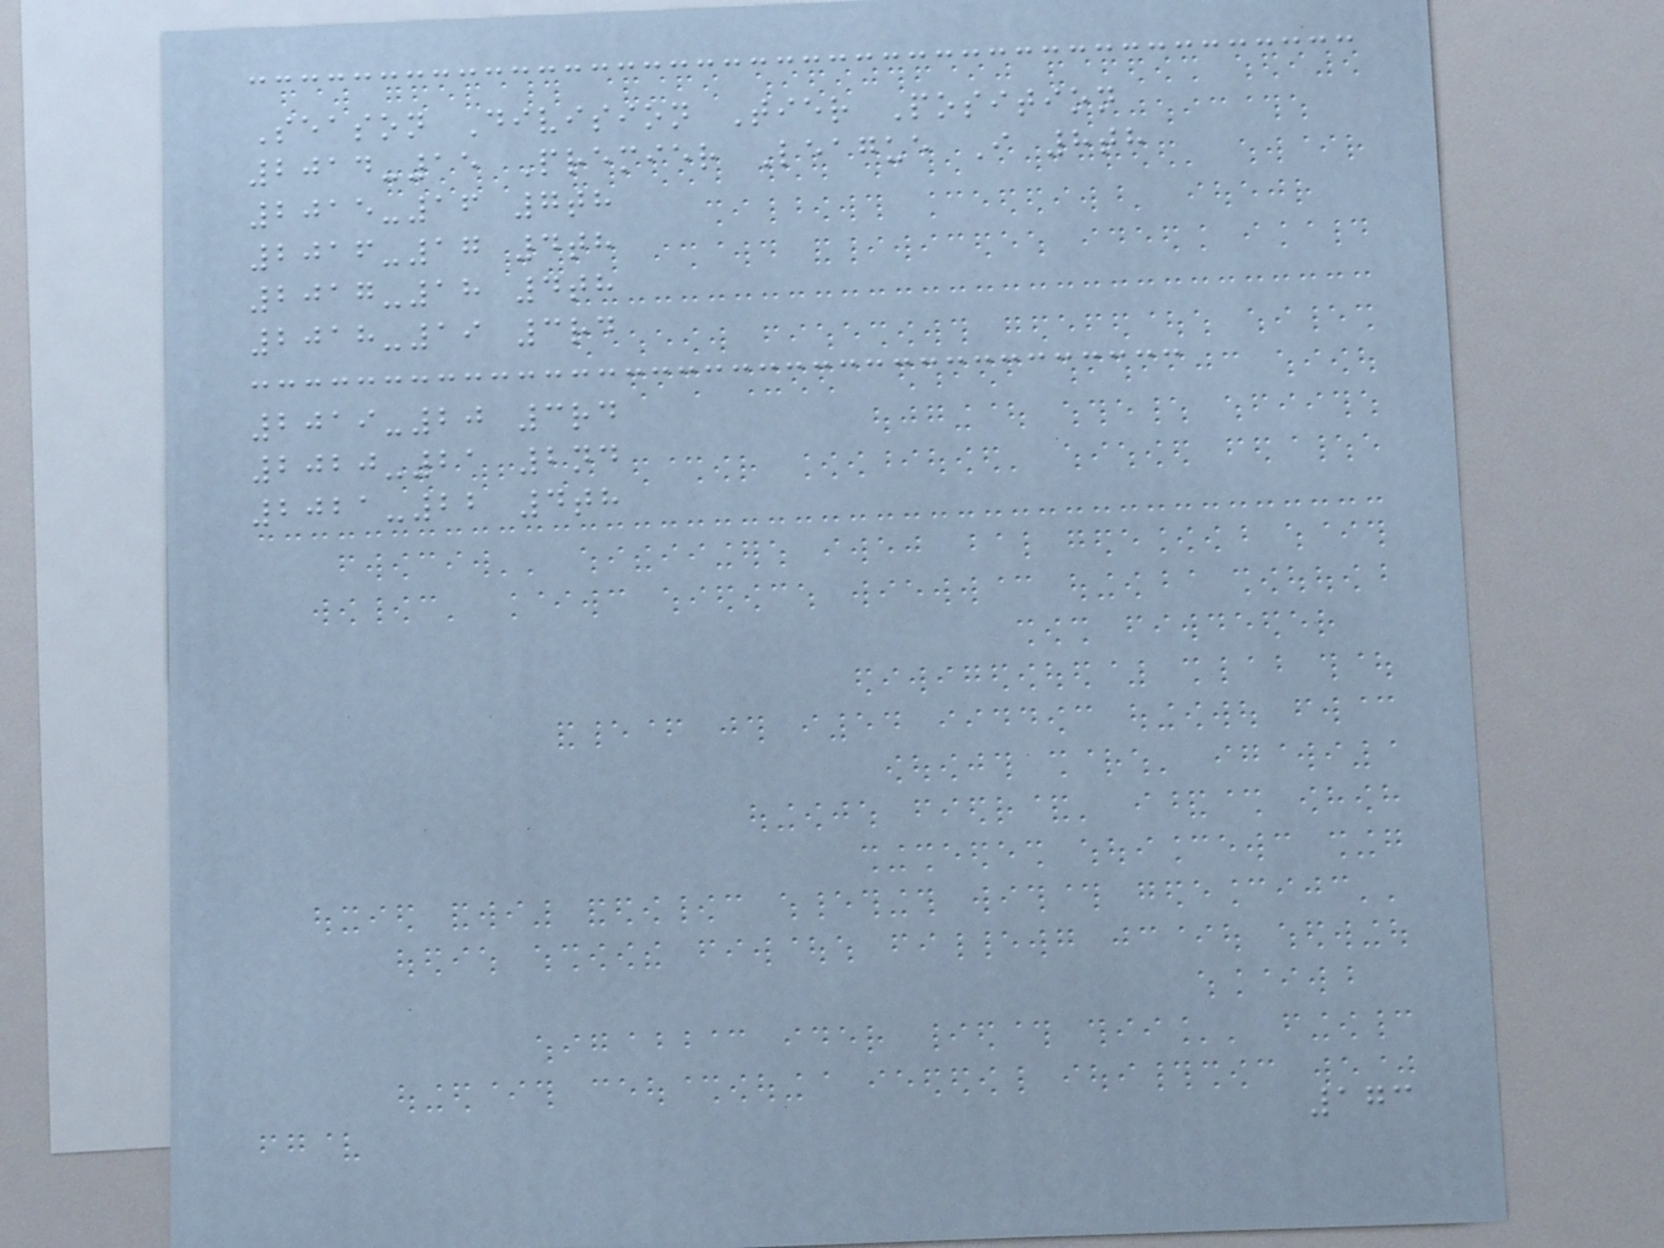Season Division Tier Position
2014-15 Premier League I 8th
2015-16 7th
2016-17 4th
2017-18 4th
2018-19 3rd
2019-20 3rd
2020-21 2nd
2021-22 4th
173
